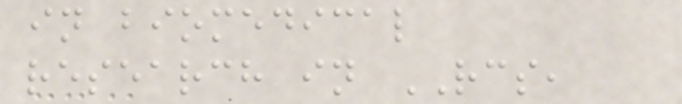in biomedical
research in RCS,
